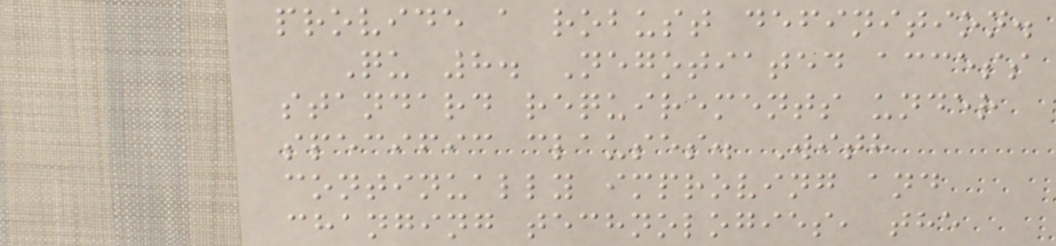provide a robust definition.
Qu 8. Negotiated access
standard requirements under
specific clauses. With
continually improving and
changing technologies, the
